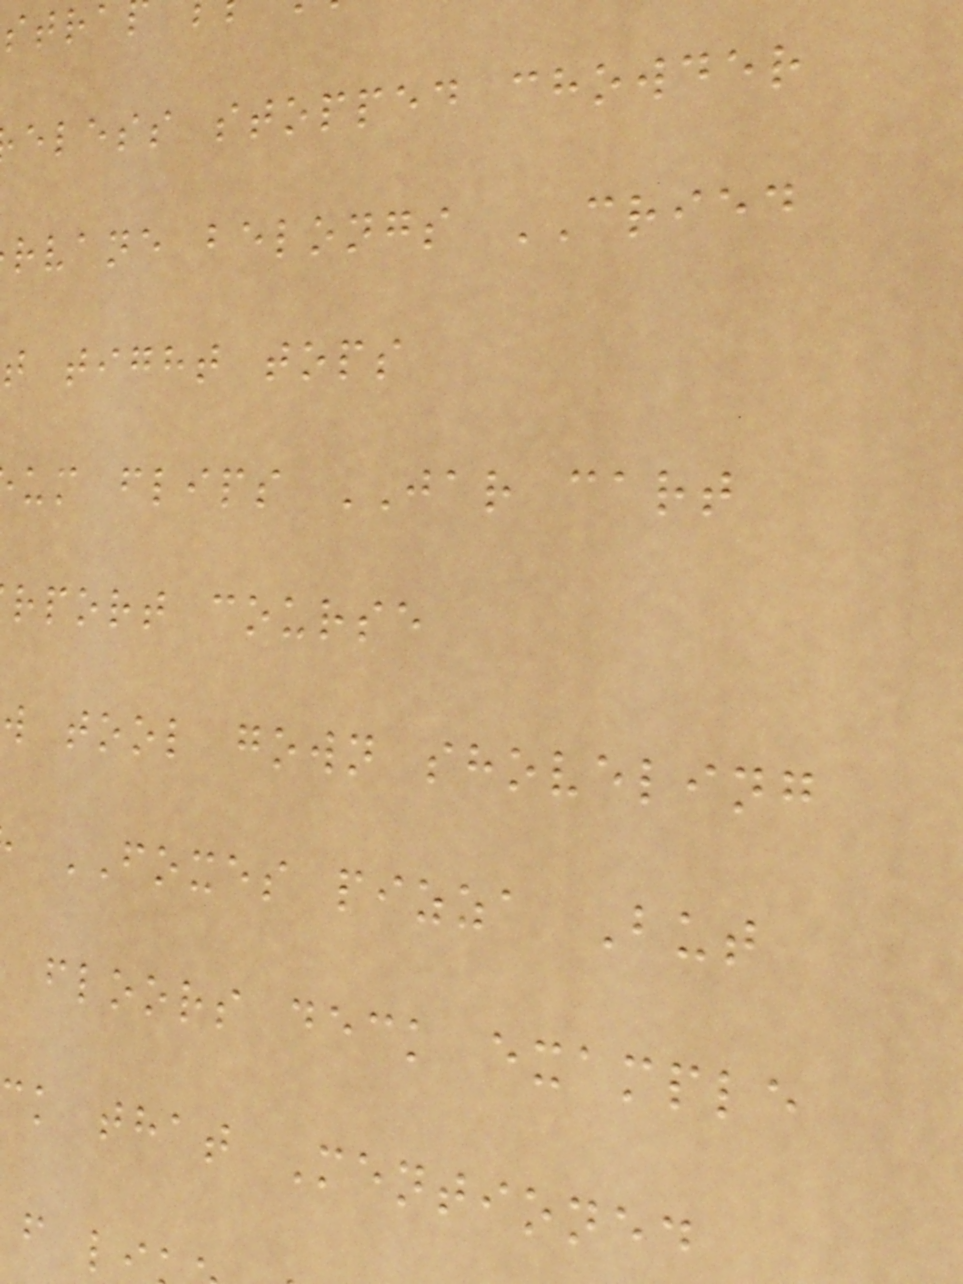eless stopped chowder
rvane belongs CRIED
t tight tops
um flips JAR cart
rport course
w tool gown shoveling
FOXES pizza But
floors deck example
k that Mentioned
